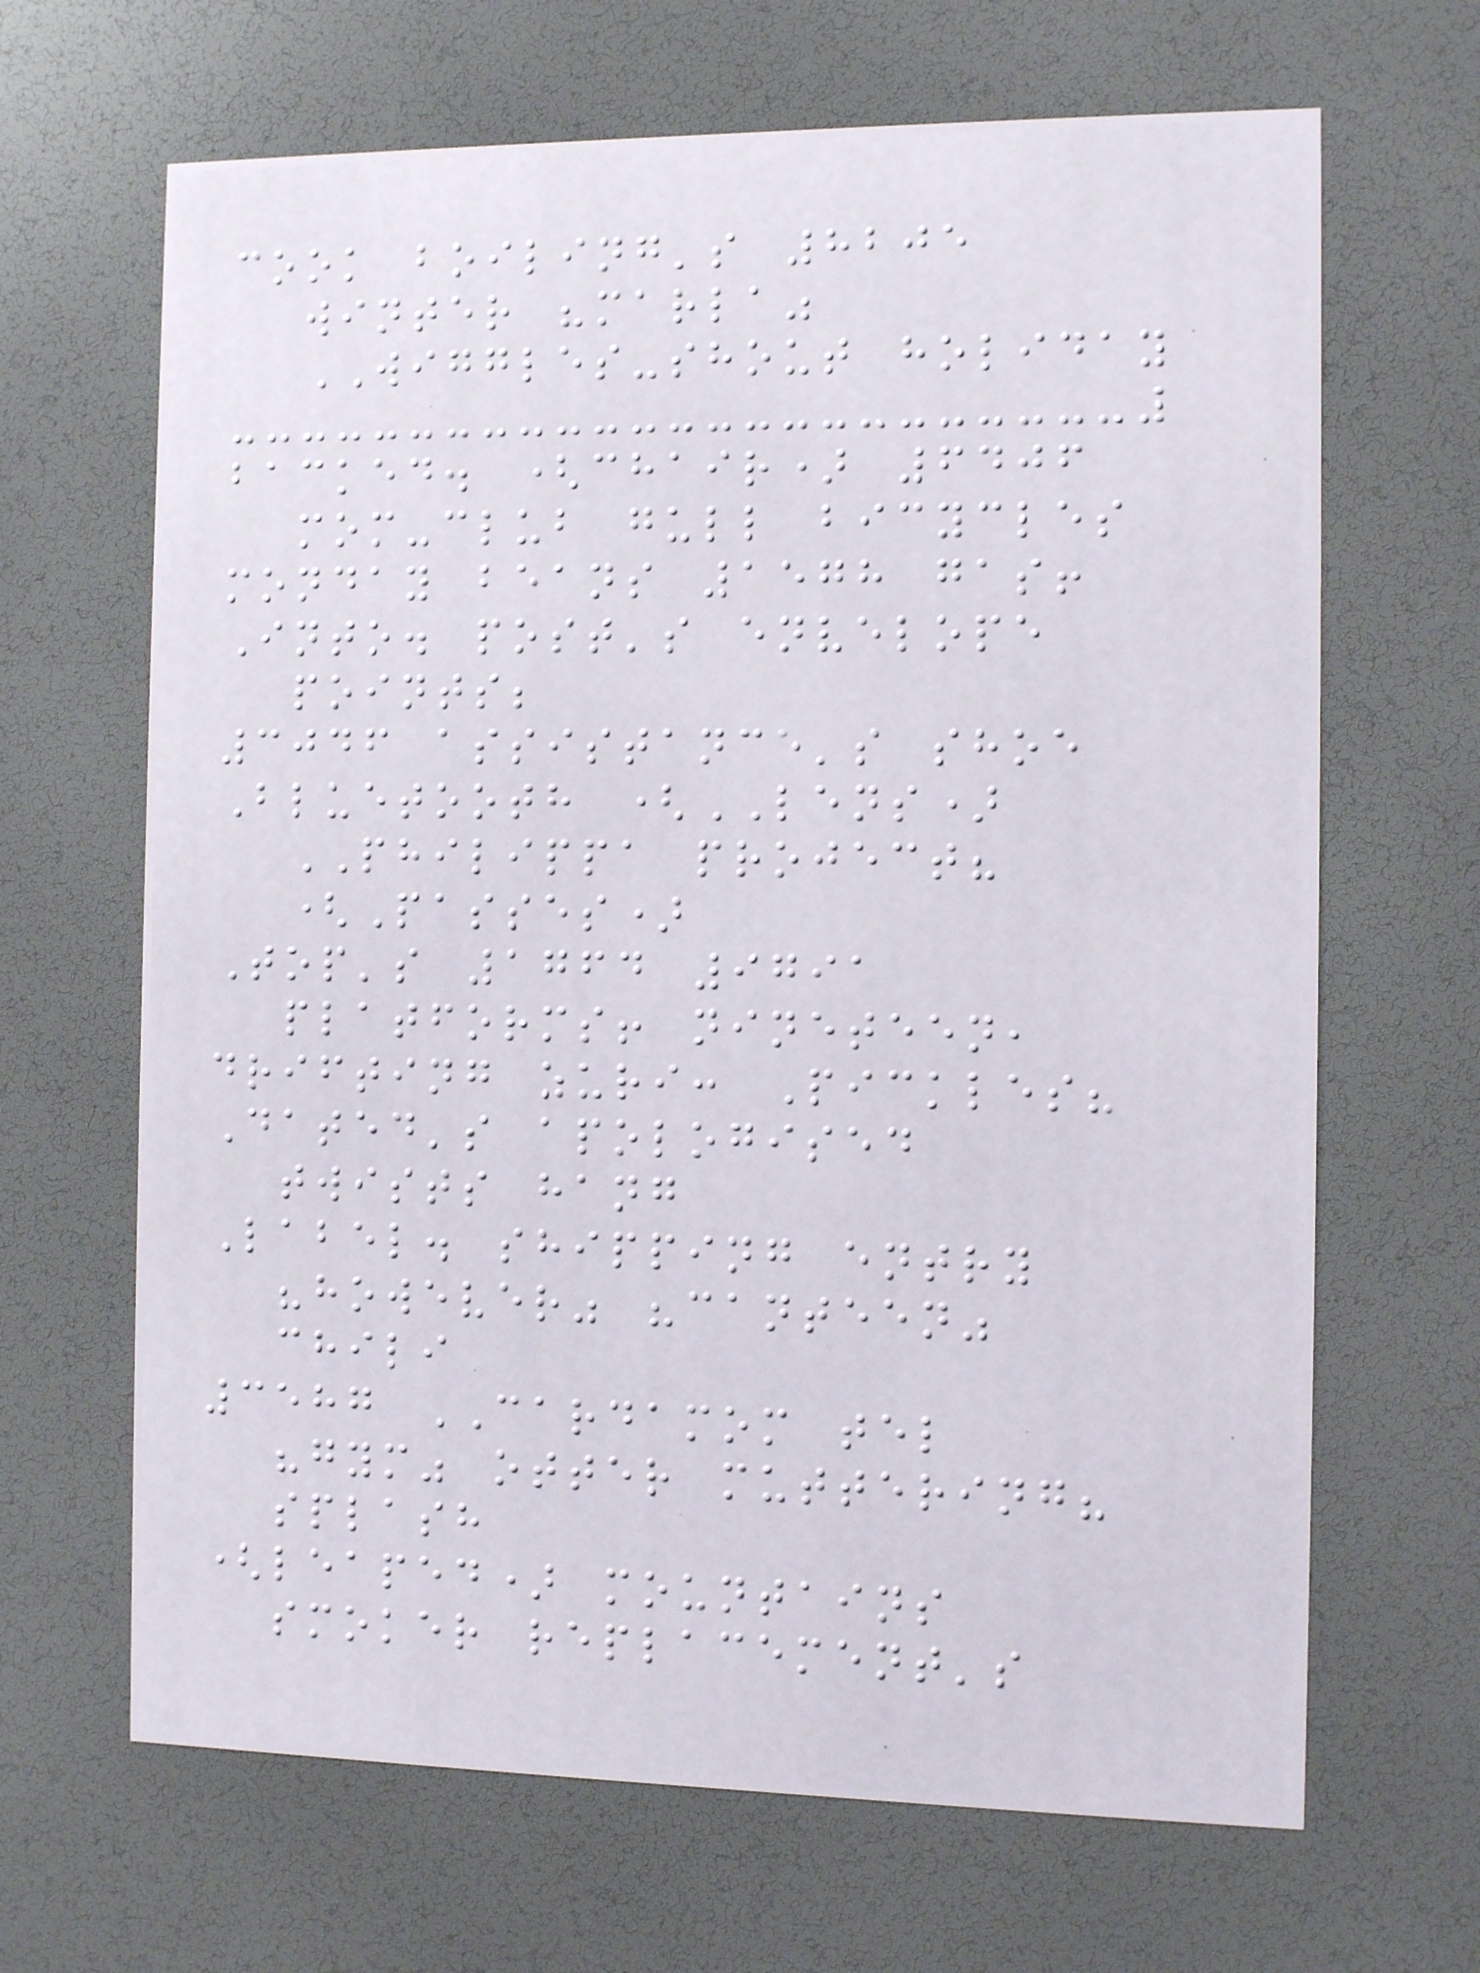cook boiling's 8205
winter "marla"
WIGGLES-shout holiday
backed. (chair) 6406
mom-club gull bicycles
monday beans 1578 gas!
Into. post's envelope
points;
3046 assistance's shoe
Bluetooth (LENS)
PHILIPPA project?
(Passes)
Top's 1764 9791
platforms! nineteen,
drifting zuri: Pickles?
Dated's apologised
twists hang
Label. shipping entry
"however" "canteen"
chili
3587 CARDAMOM tel
"gym" otter muttering?
splash
(leaped) mountains
smoker replacement's
